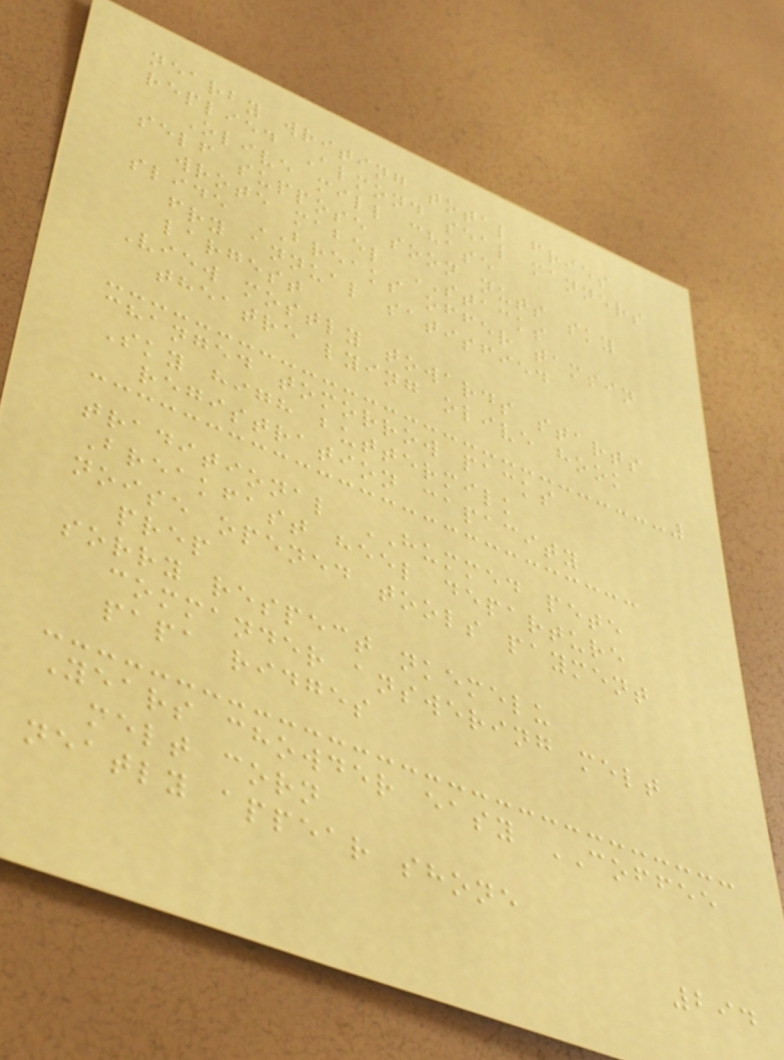nearby writing total fries
replied Almond seal manners
Olive mill chase
self suppose soon nuts sky
wrote mabel STACKS
slide BREAKS offer tamsin
fry annual satisfied
largest
View mostly towards starts
theatre lying olive hook
changed tomorrow packs
Sky high buttermilk
registration capacity
traditional HUMMED pete
Breakfast heel departure
noise opened tools payment
prep
sorry respect nkemelu
commander answering melt
papa ridges
Years chowder easy COFFEE
melt corn
neatly appear shone
294
